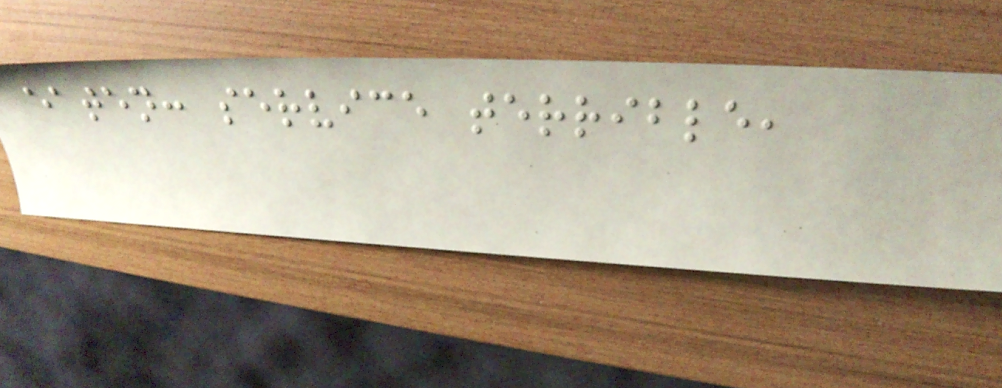eaten: service terrible,
